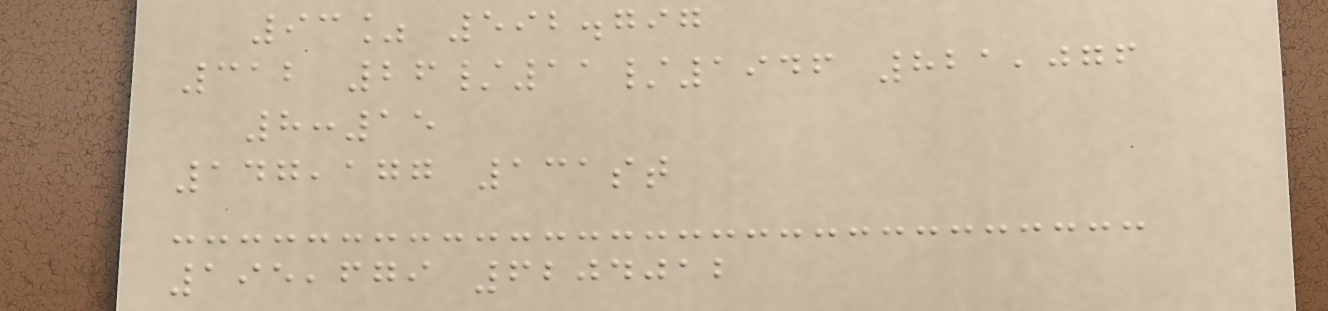93% 592.797
312 26/11/1946 821,076
8:15
147,177 131st
195,679 6204012
